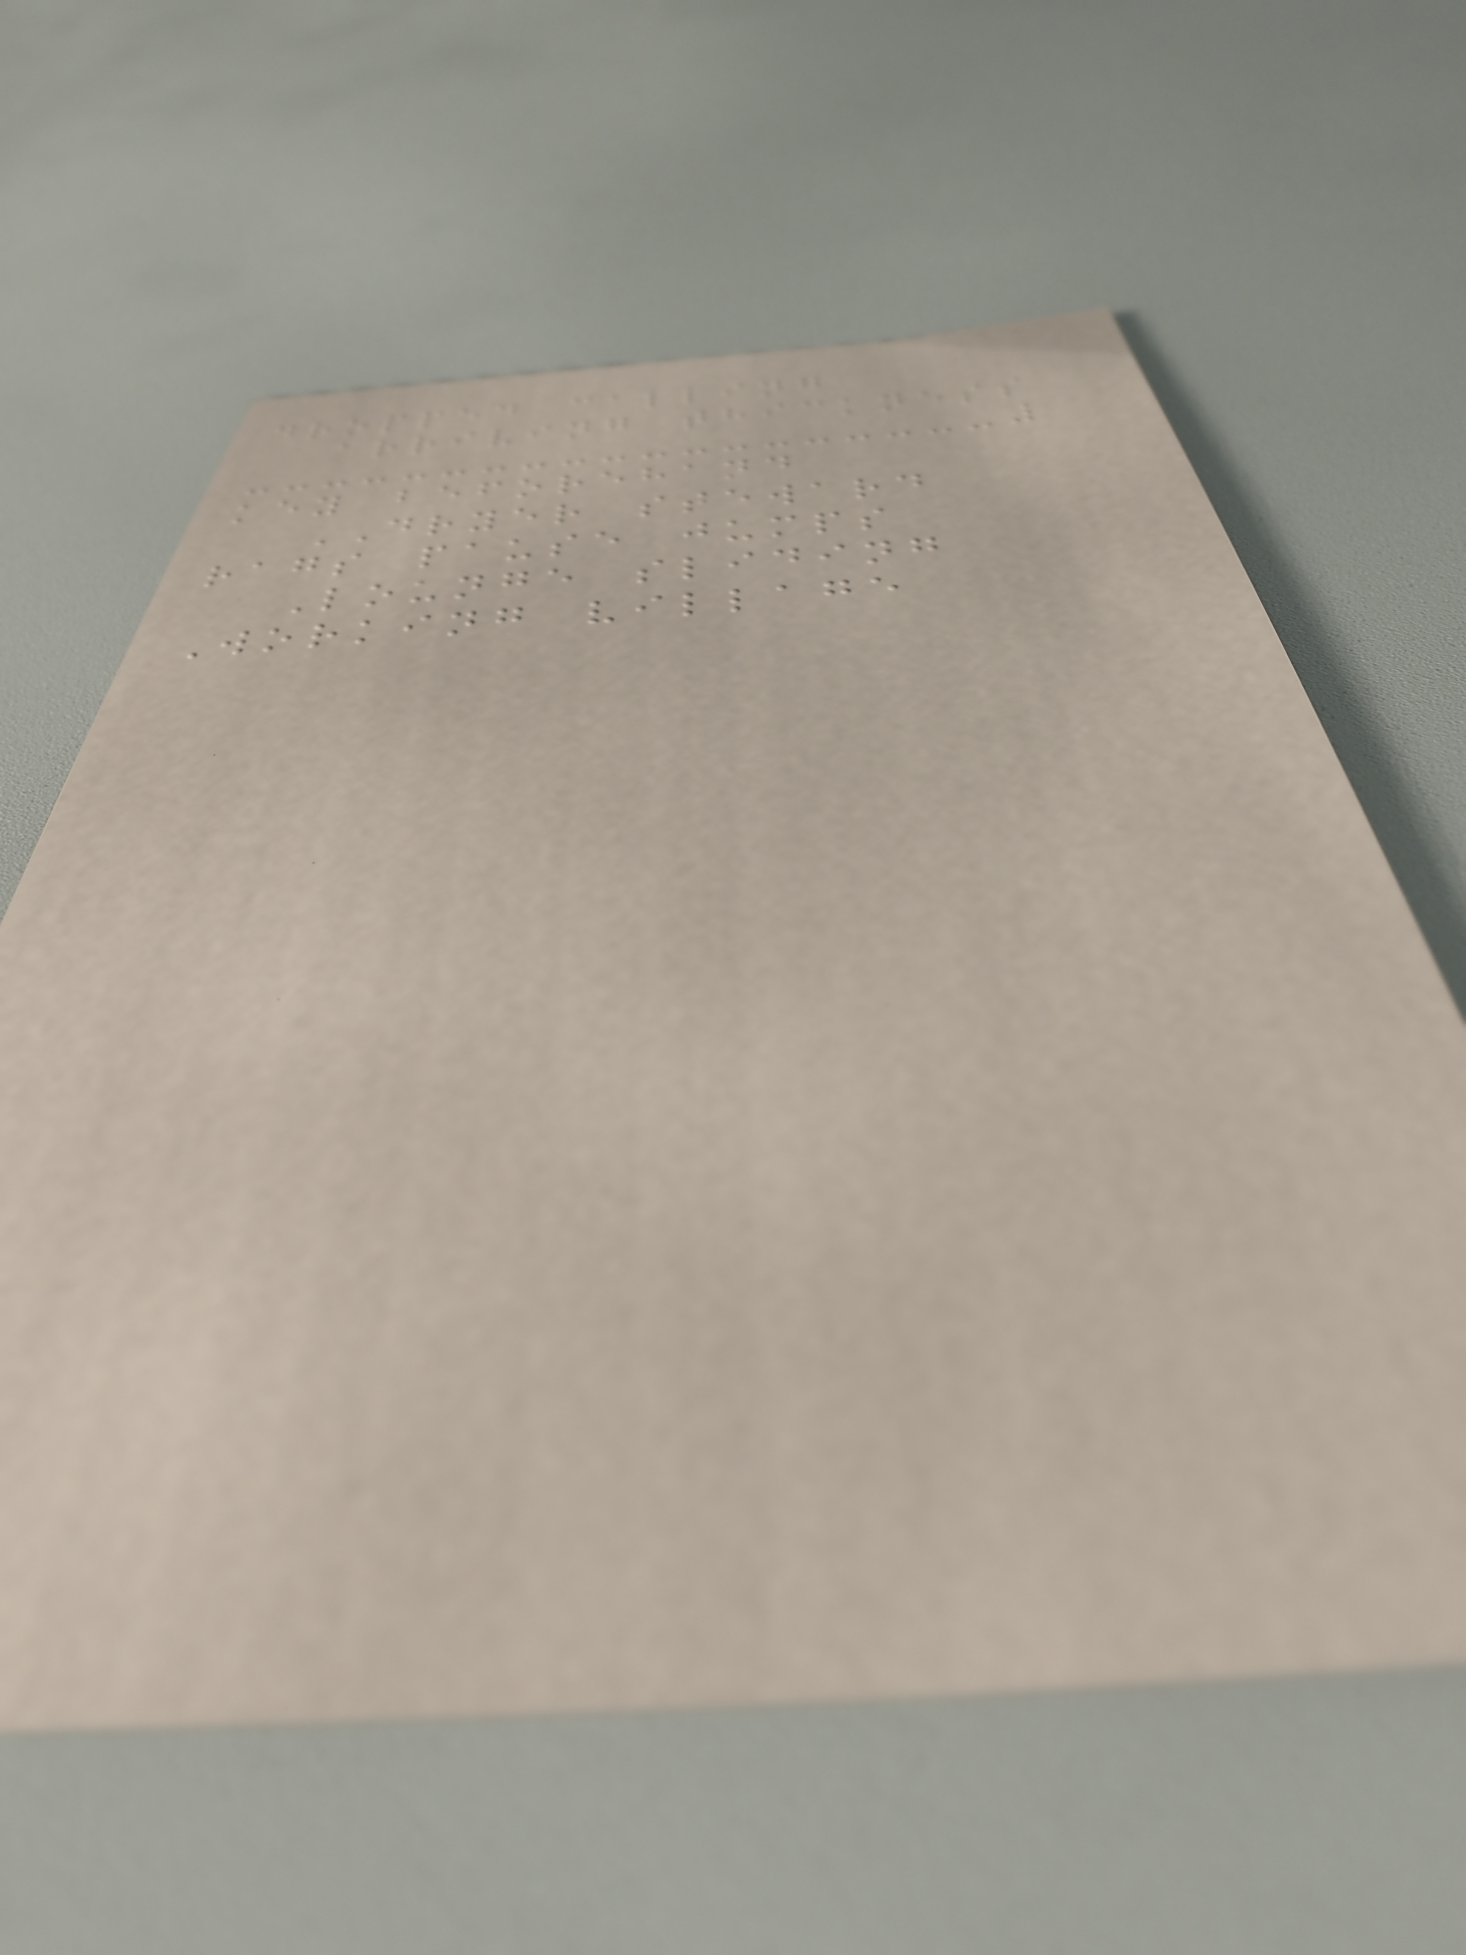dropped calling
arriving thickness
key beforehand
DRYER steward
rags pause jumps
Lounge sliding
Working village
